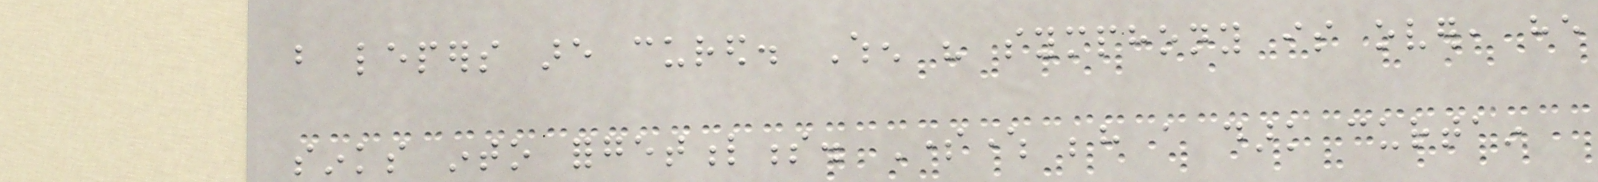but lepers are cured. When his symphony is over, he
sinks into forgetfulness. Somewhere behind a dark curtain
